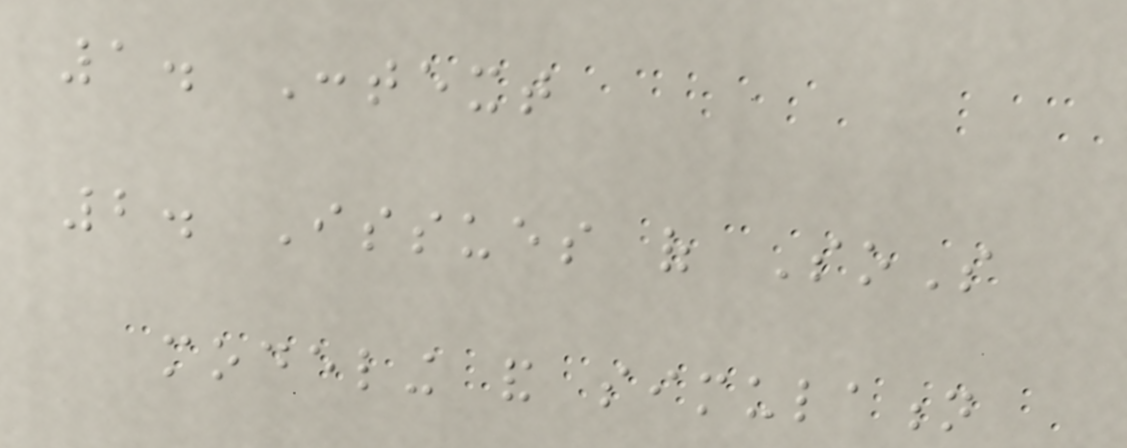1. Context
2. Issues of SoS
modeling and simulation
